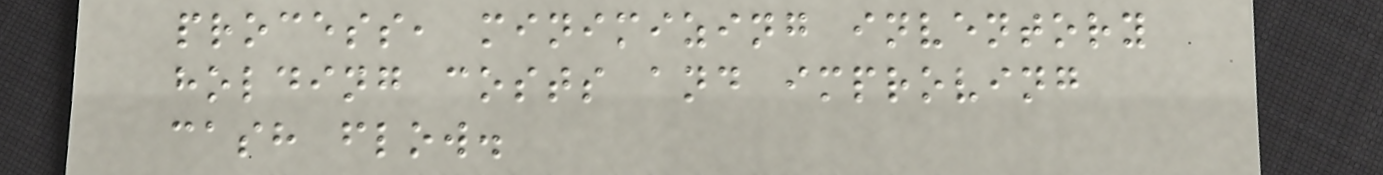process, minimizing inventory
holding costs and improving
cash flow.
